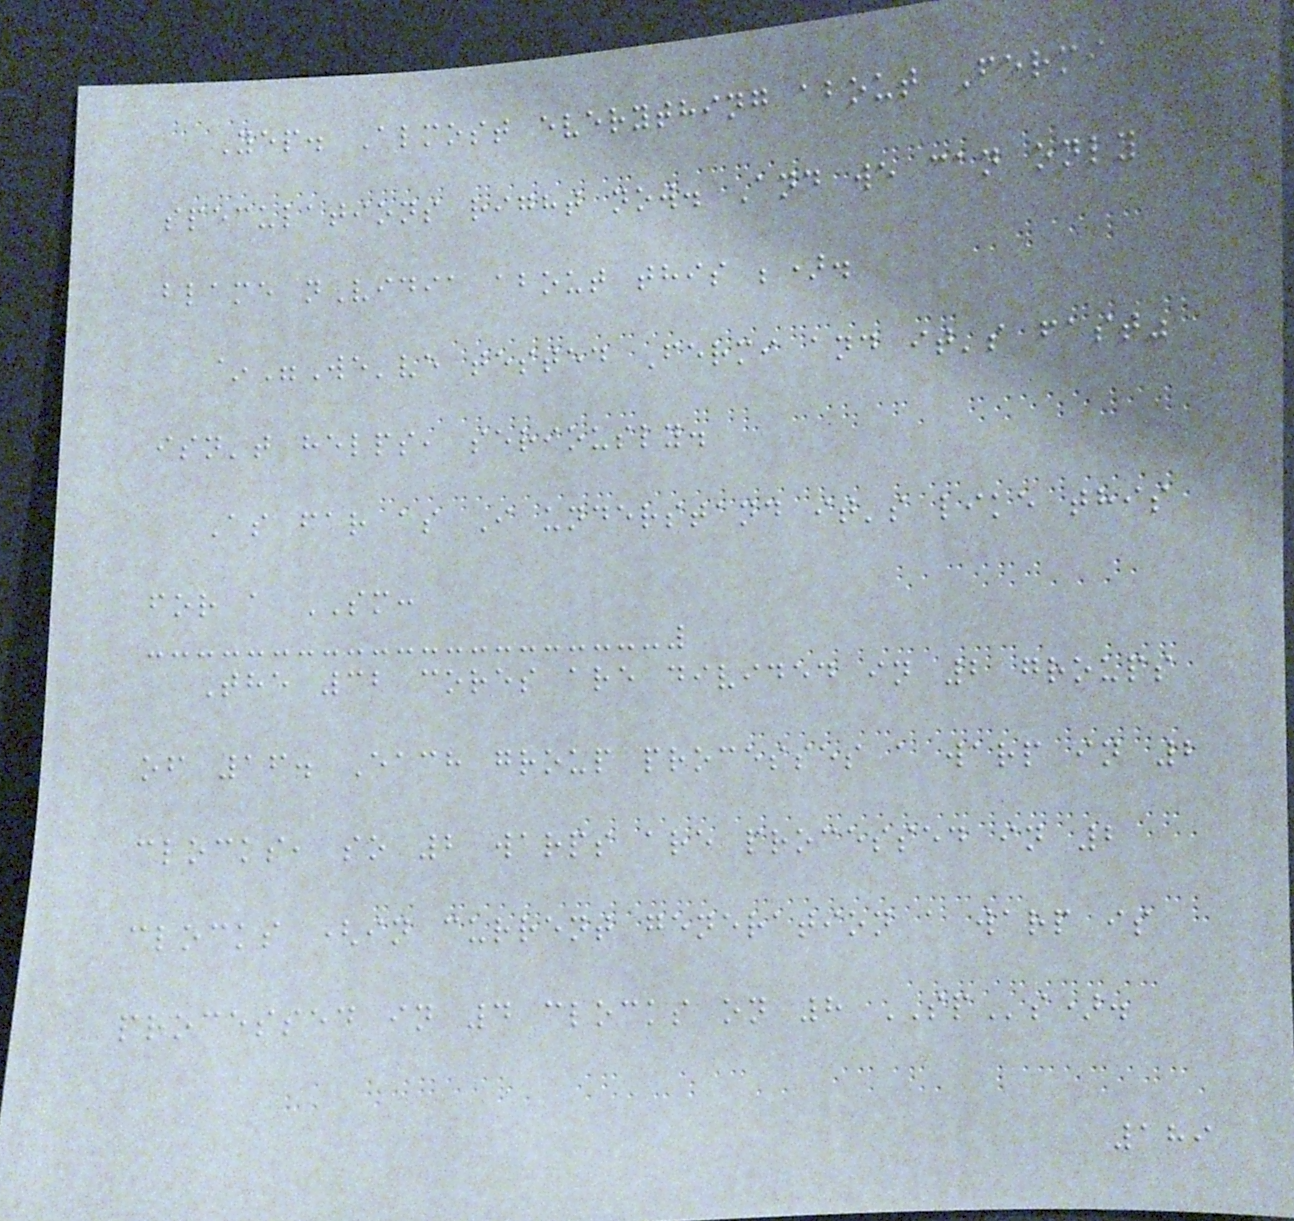Yep. Almost everything about Fermi is
speculations right now. And we can only
blame nVidia about this ;).
~"We've tested Fermi and it's fast"
isn't helps, seriously.
As far as I understand it's like this
for a SM:
The 32 cores are divided in 2 groups
of 16. Each group processes a warp in 2
clocks, so 2 warps are processed in 2
clocks (in current generation a warp is
processed in 4 clocks on 8 SPs).
189
